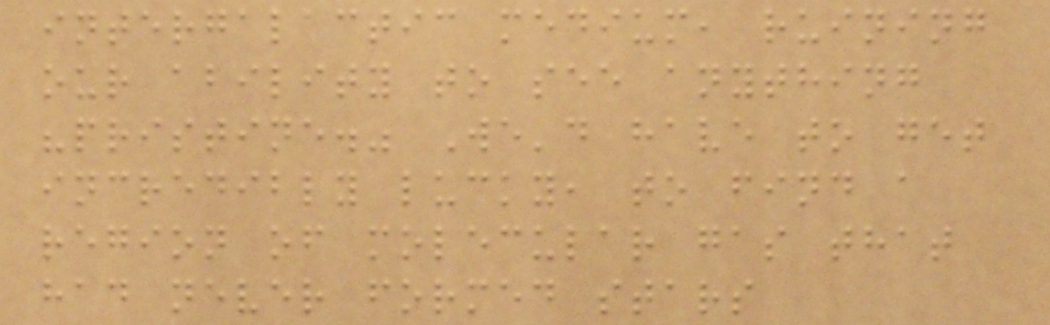intergalactic medium, ruining
our ability to see anything
"pristine." We'd have to get
incredibly lucky, to find a
region of molecular gas that
had never formed stars
